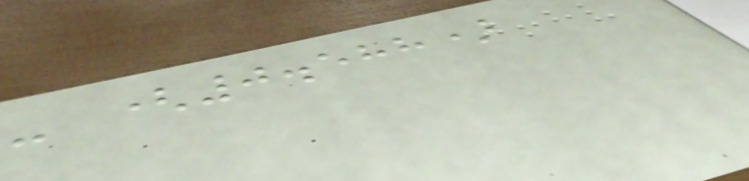- (0.588)
